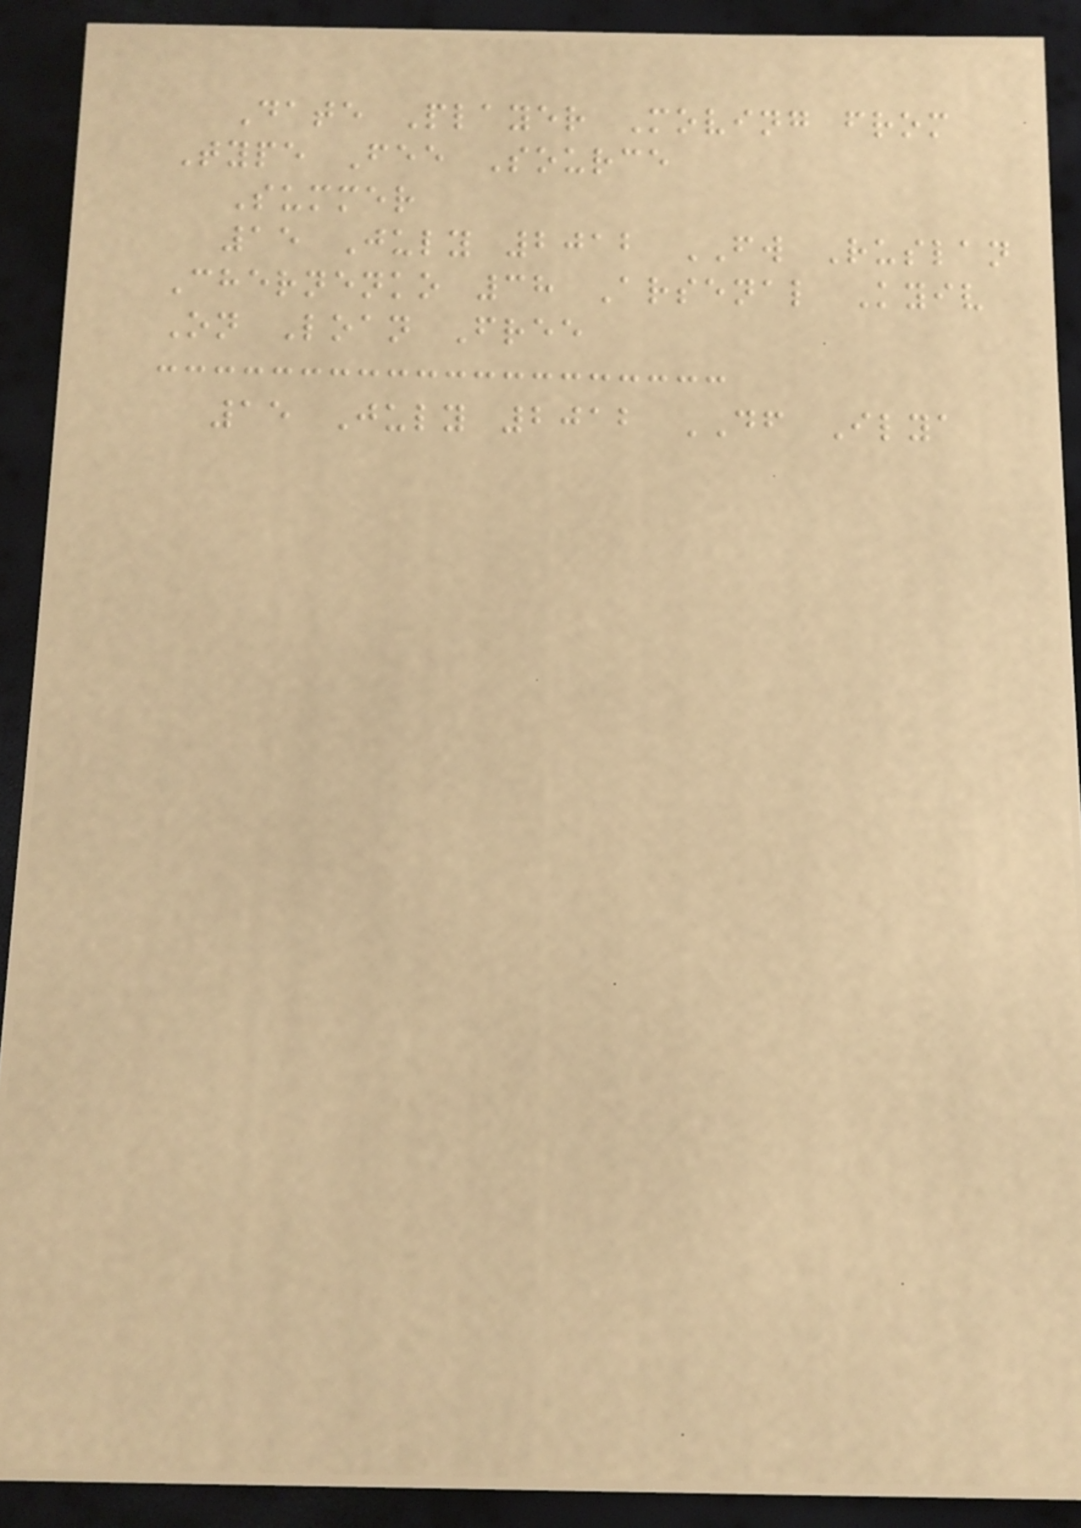Date Player Moving from
Type Fee Source
Summer
15 July 2012 FW Ruslan
Chernenko 38 Arsenal Kyiv
On Loan Free
15 July 2012 DF Ilya
